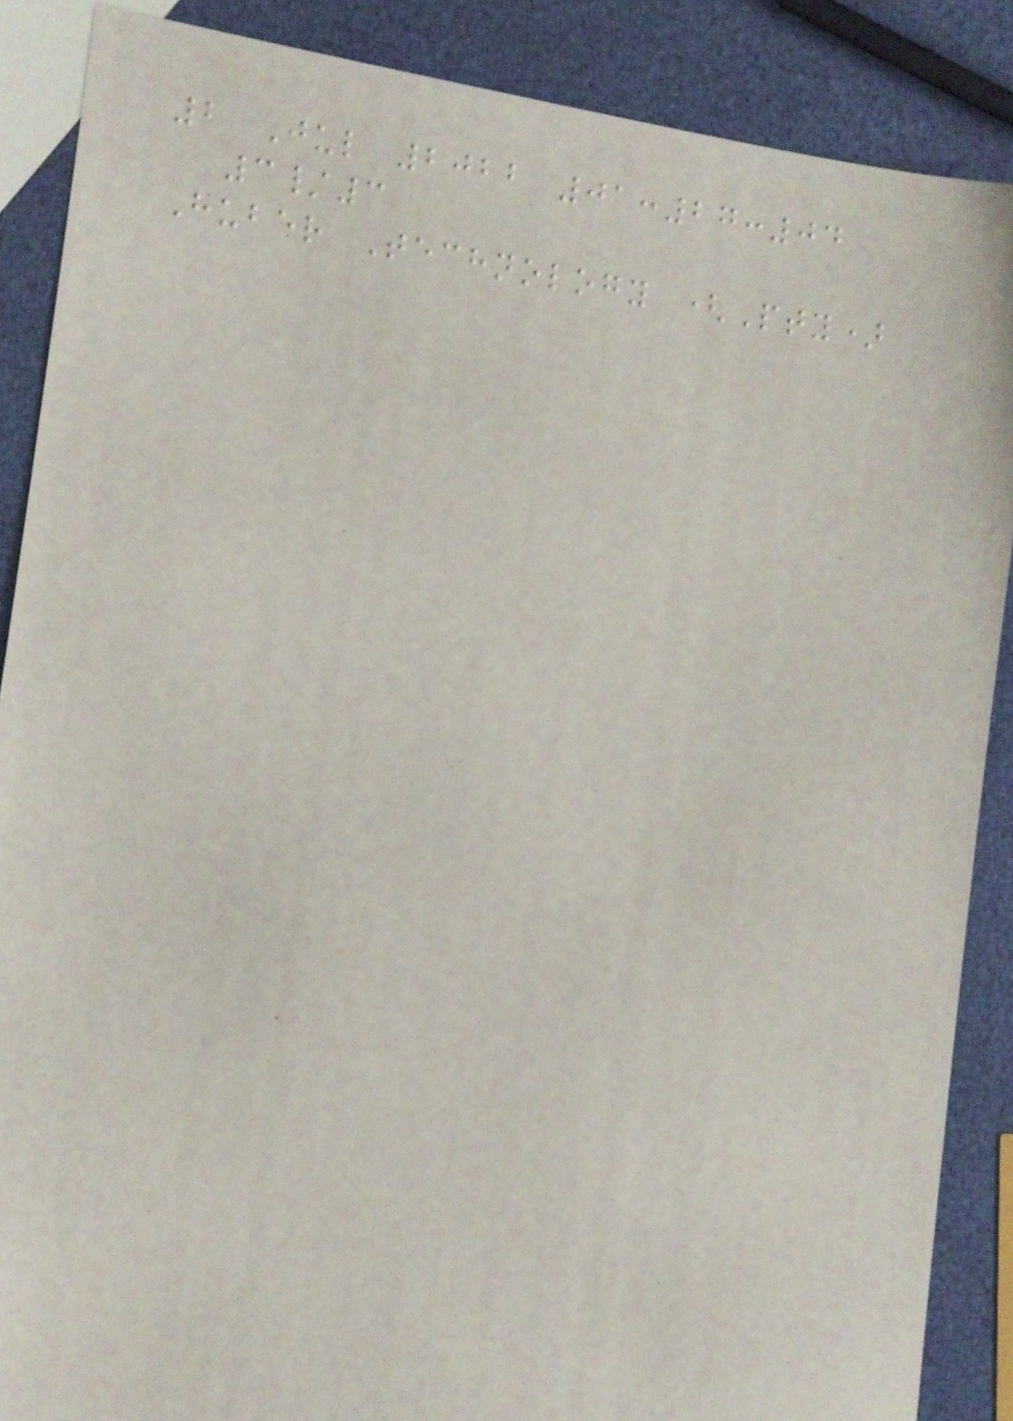2 Jul 2022 01:27:04
3/3
Huber Technology (Pty)
